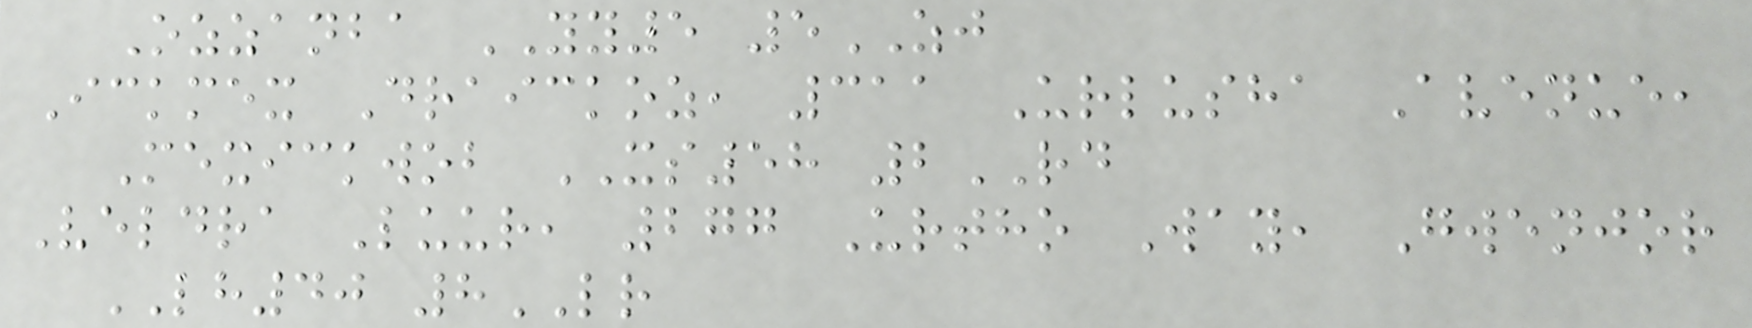Ozzanba YY5 5ZJ
Ickmex Draickoz, 311 Urlusha Avenue,
Mexickwob XS58 2RD
Veldra Luur, 277 Urtho Way, Gwenjor
LH40 8LR
